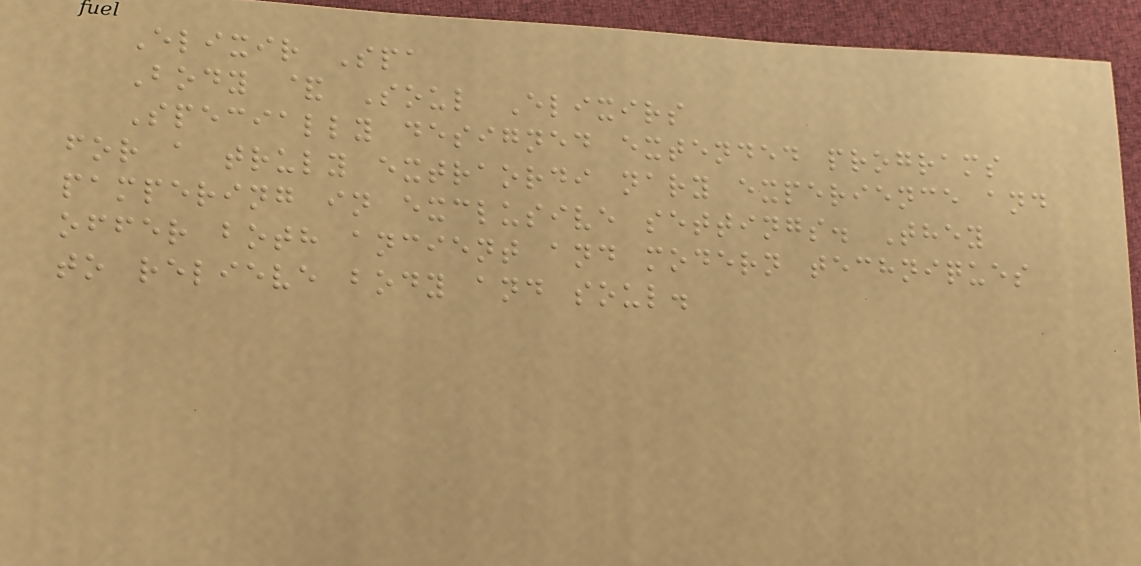Elixir Spa
Body & Soul Elixirs
Specially designed extended programs
for a truly extraordi nary experience and
pampering in exclusive settings. They
offer both ancient and modern techniques
to relieve body and soul.
